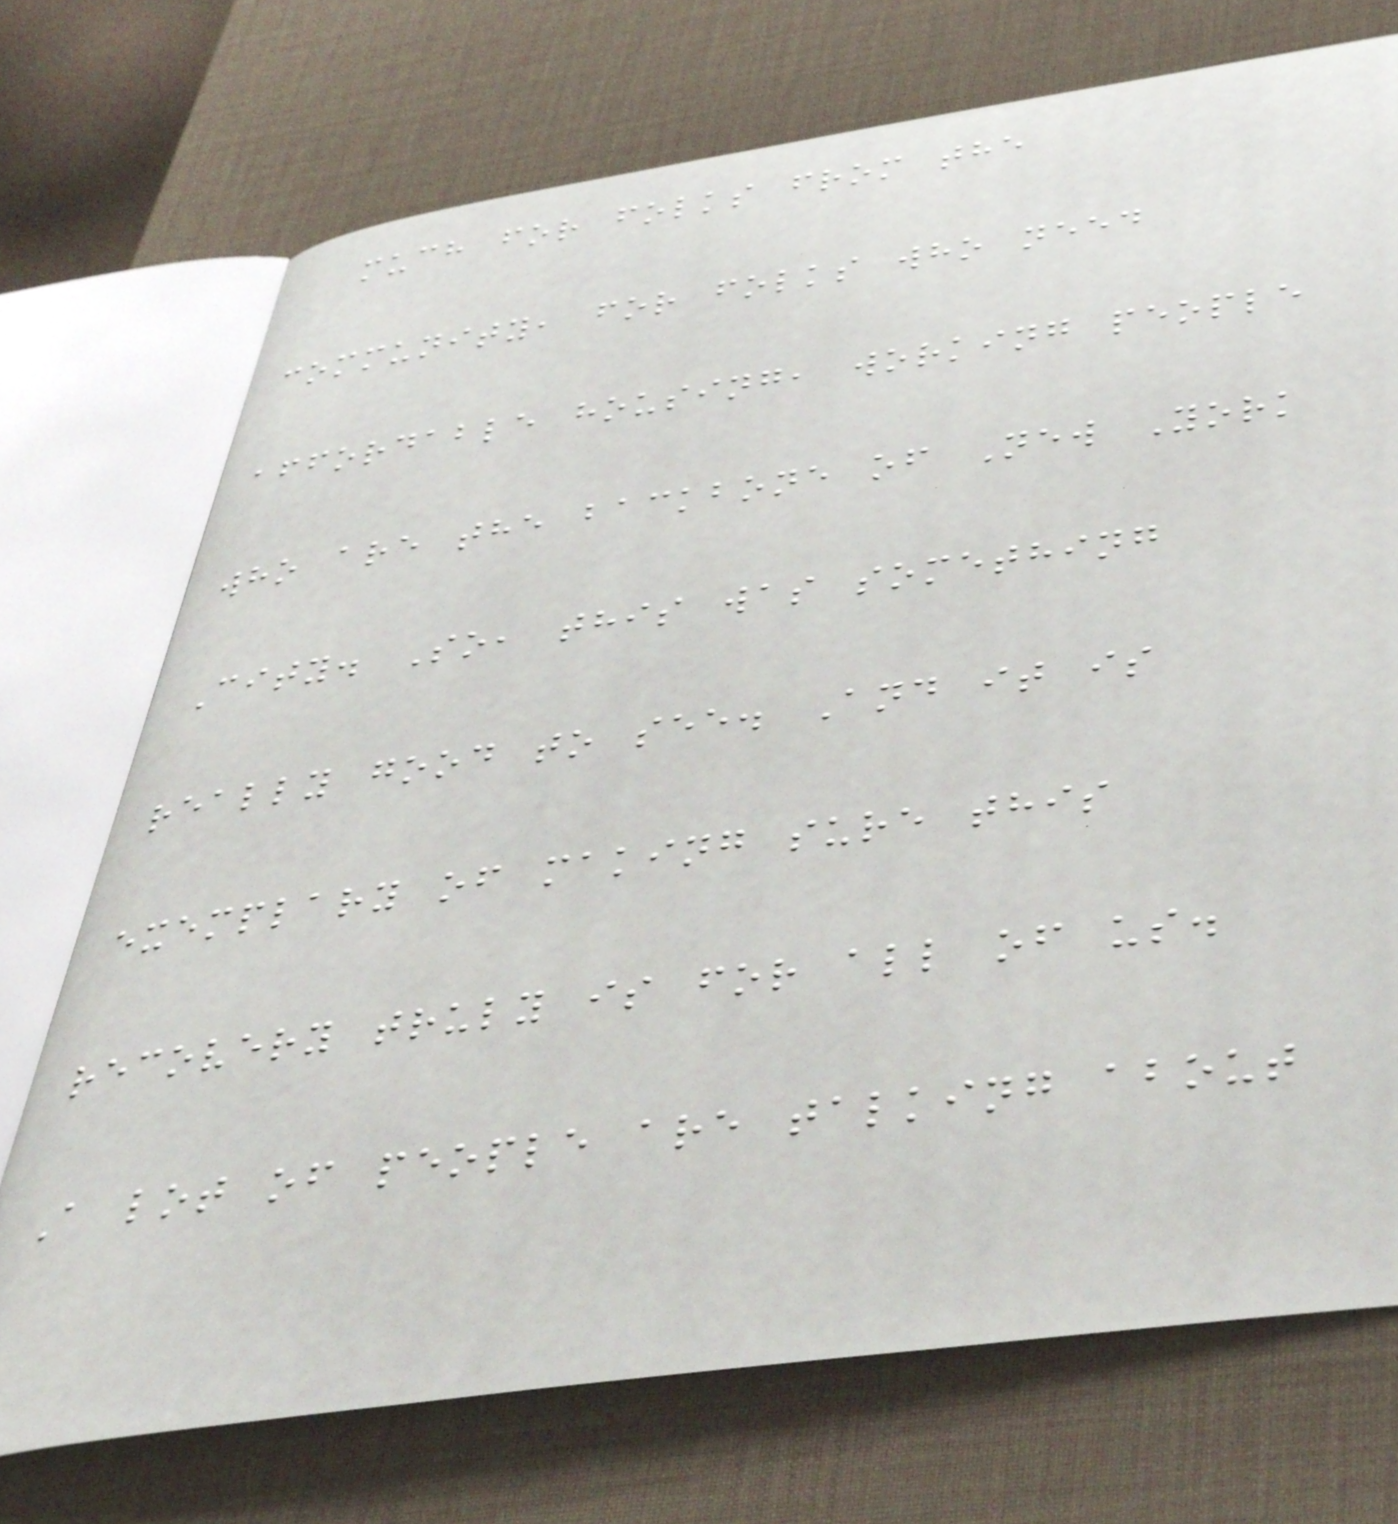much for folks from the
community, for folks who need
affordable housing, working people
who are the backbone of New York
City. So, this was something
really good to see. And it is
exemplary of making sure this
recovery truly is for all of us.
A lot of people are talking about
